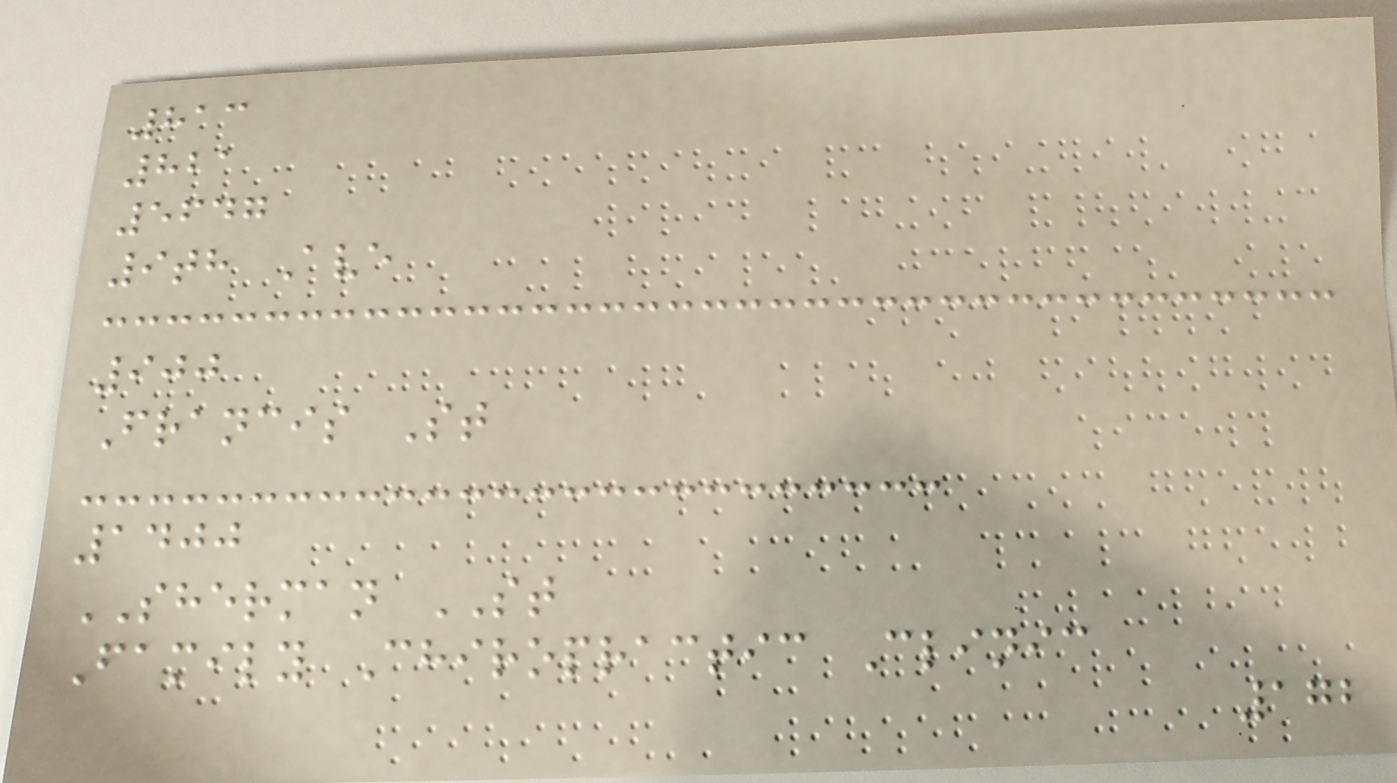813
821
5647
9th Ave
900
Francis St
1400
SHERMAN ST
Family Chiropractic Clinic
172
